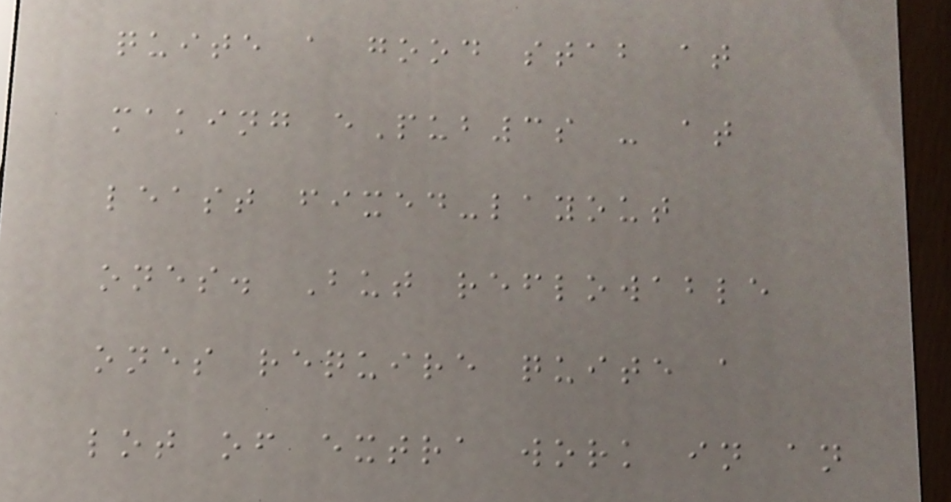quite a good stab at
making ePub3s - at
least fixed-layout
ones. But reflowable
ones require quite a
lot of extra work in an
